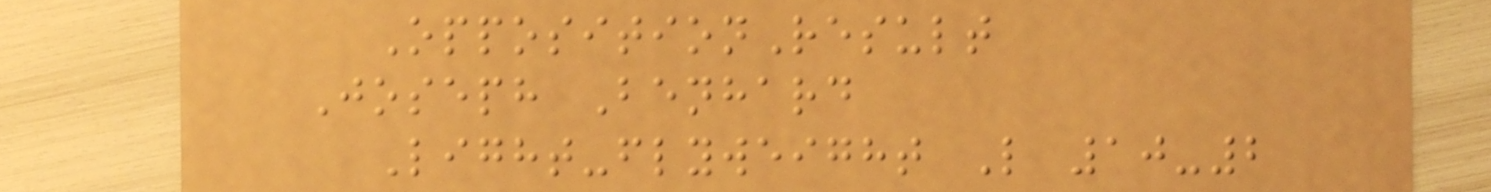OppositionResult
Joseph Benhard
Light-flyweight L 10-2
